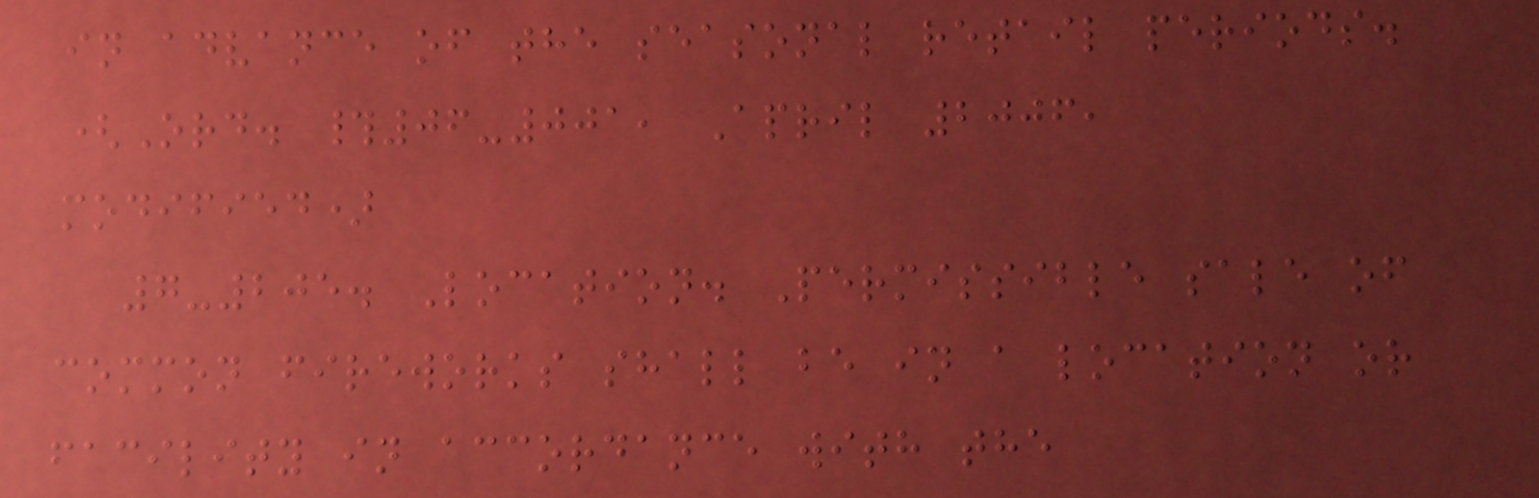in advance of the seasonal retail periods.
(Ord. #06-001, April 2006,
modified)
7-205. Location. Permissible sale of
common fireworks shall be in a location or
facility in accordance with the
